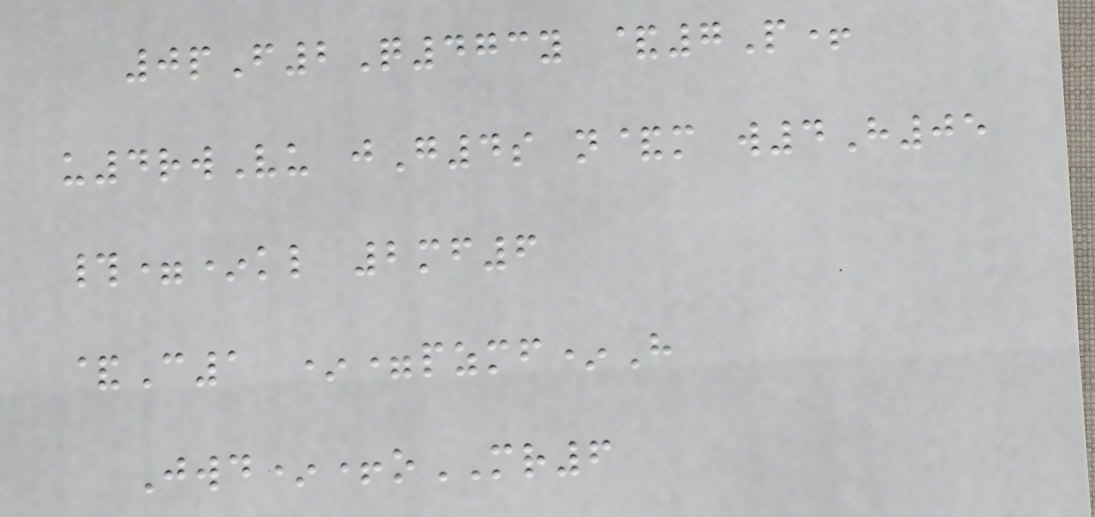0pF2Q473y &7P+
u4rwVu jG4s n&m w4H05
#=*kl 2mf6
&C1 *=pzmf*H
Jwd*+oMR6
